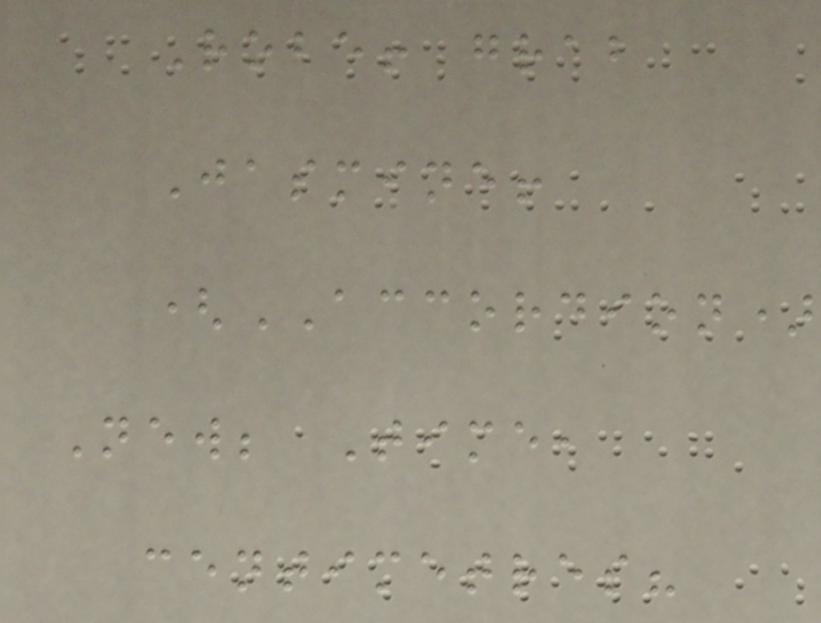Robe! grab
Jasmine!
(ACCORDION)
New; Time,
centimetres?
